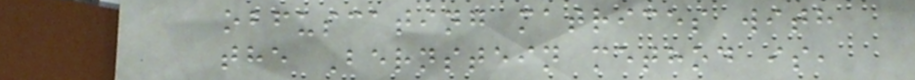obfuscating matrices with
the Bernstein method is,
